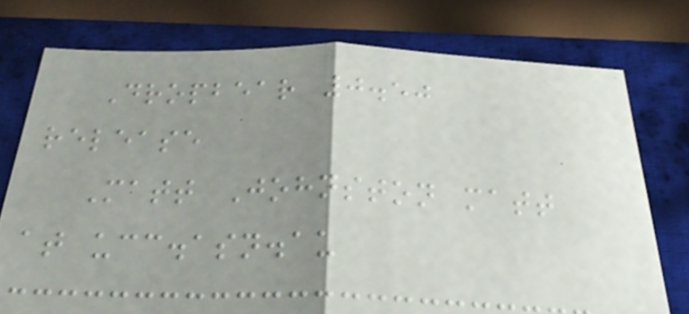Dropbear 0.50
release
Matt Johnston matt
at ucc.asn.au
